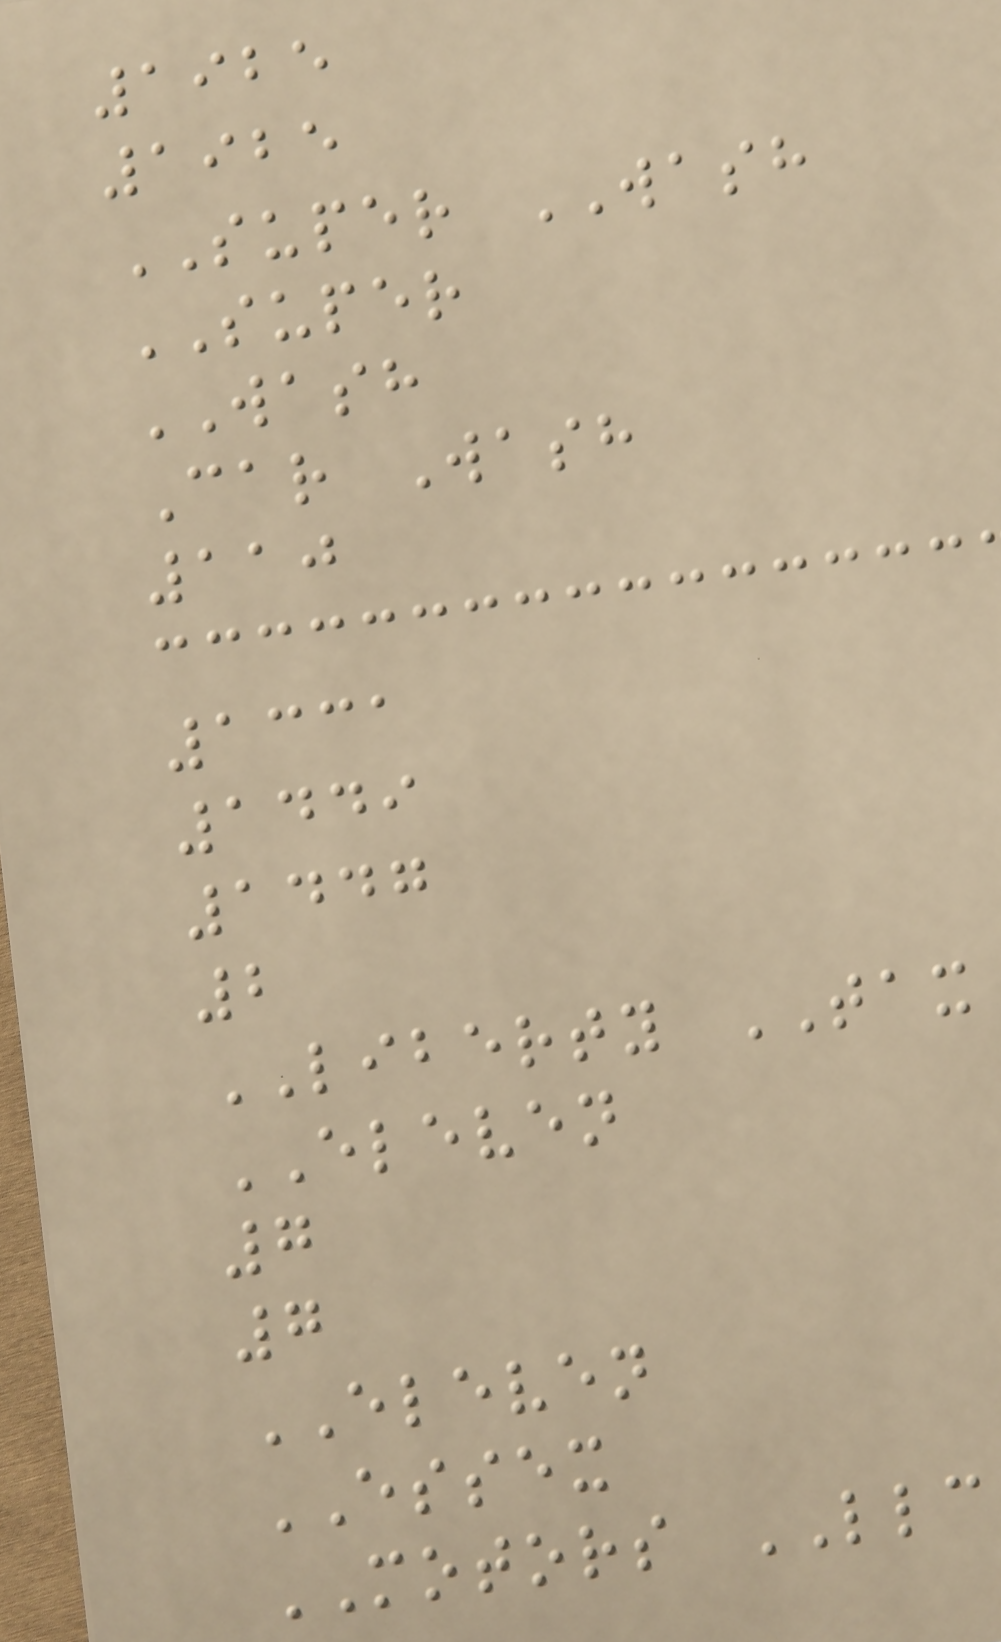1925
1925
SUPER WASH
SUPER
WASH
Car Wash
110
1331
1449
1447
2
LIBERTY TAX
ELEVEN
7
7
ELEVEN
ESSEX
MOTORS LLC
